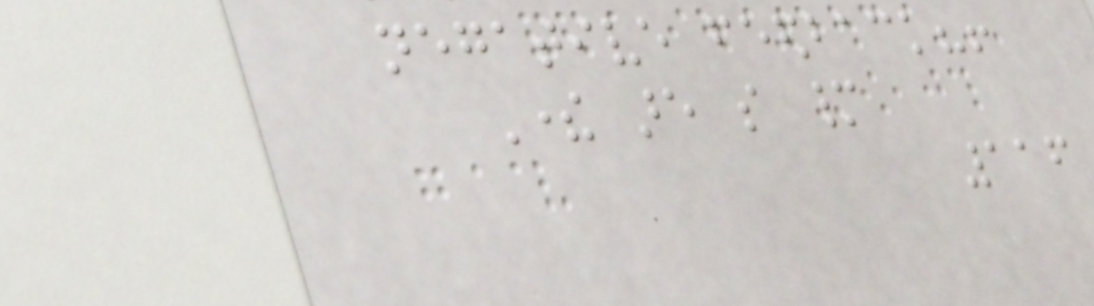negative feedback?!
There are so many
116
